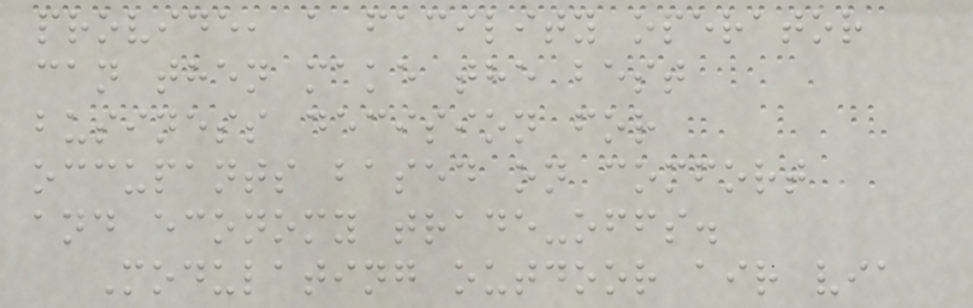provide, a facility operator
can then make the best
business decision for
occupants based on comfort
and economy trade-offs.
Modulating outdoor air via
